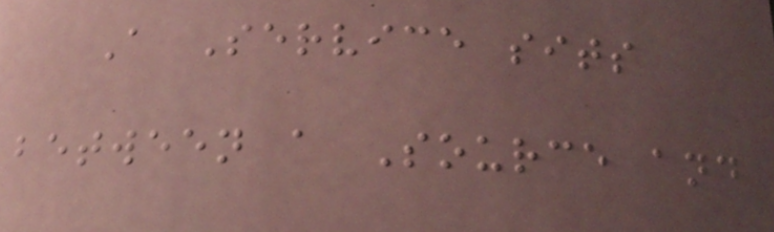A Service sits
between a Source and
